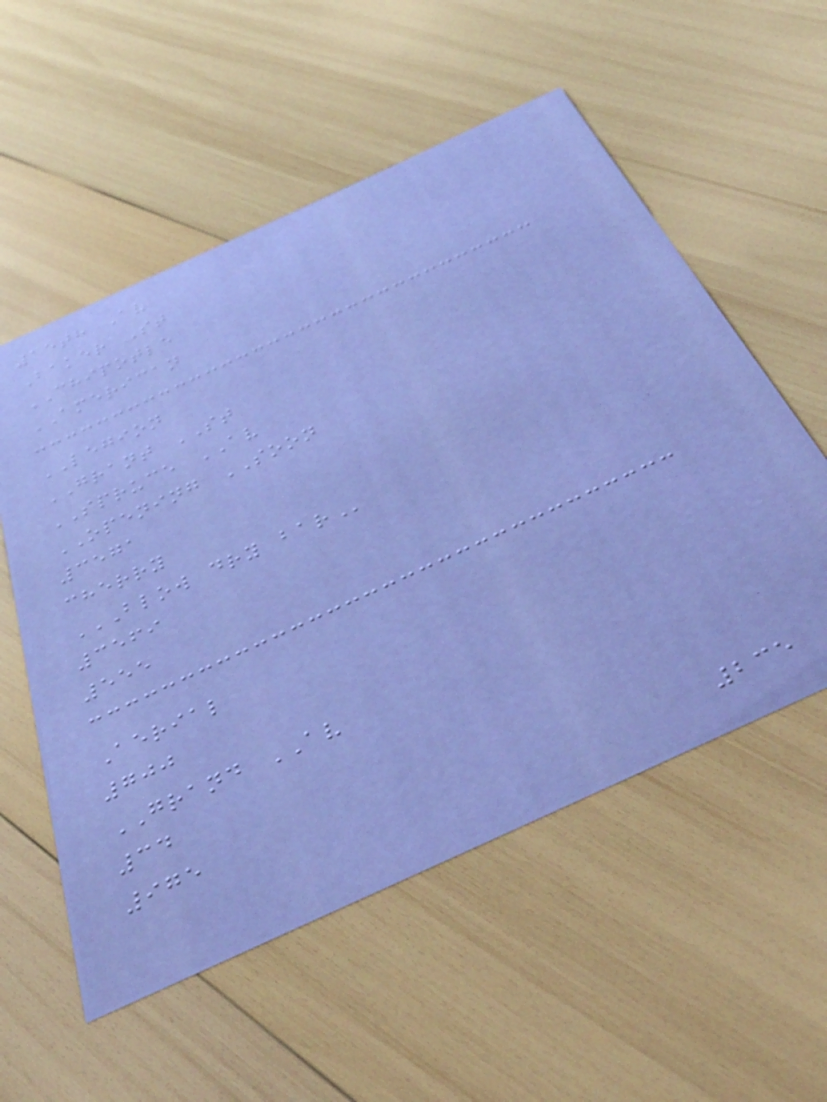15th Av
Baker St
CHIPOTLE
AMERICAN
LEGION
GRANT ST
SPRUCE AV
OPENING SOON
3571
cherry
BLOW DRY BAR
3569
555
Aerial
700
GRAND AV
34
975
235
